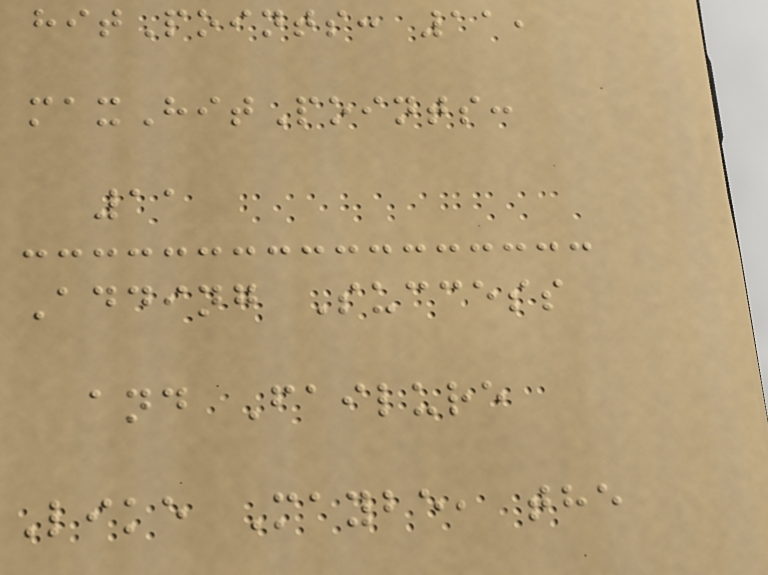hitPoints: 11,
maxHitPoints:
11
Adding Success
and Failure
Like Maybe, the
